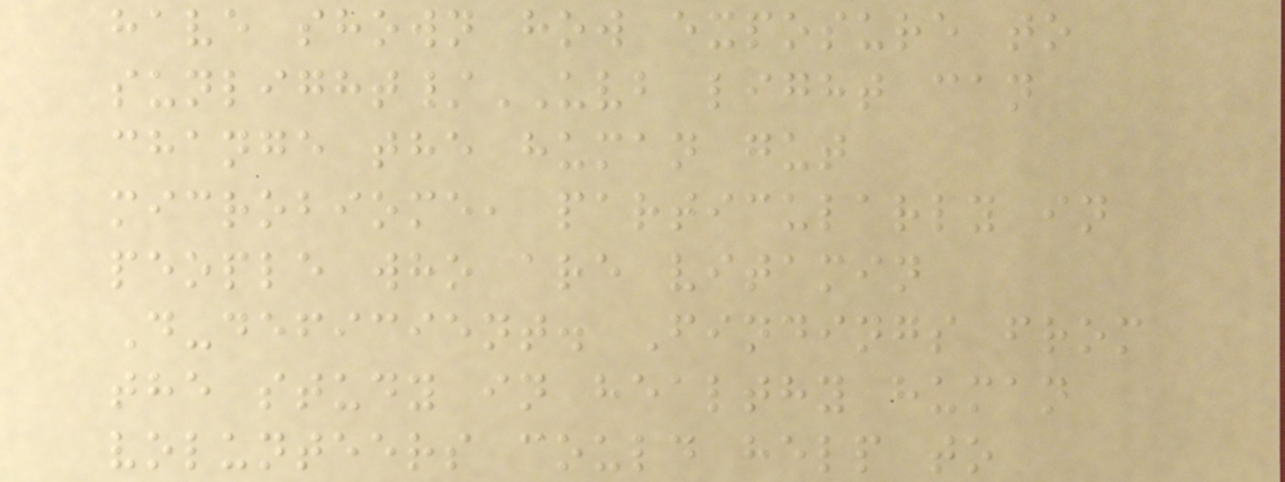have shown how exposure to
sunlight/UVB light can
change the human gut
microbiome, particularly in
people who are vitamin
D-deficient. Findings from
the study in healthy human
volunteers could help to
